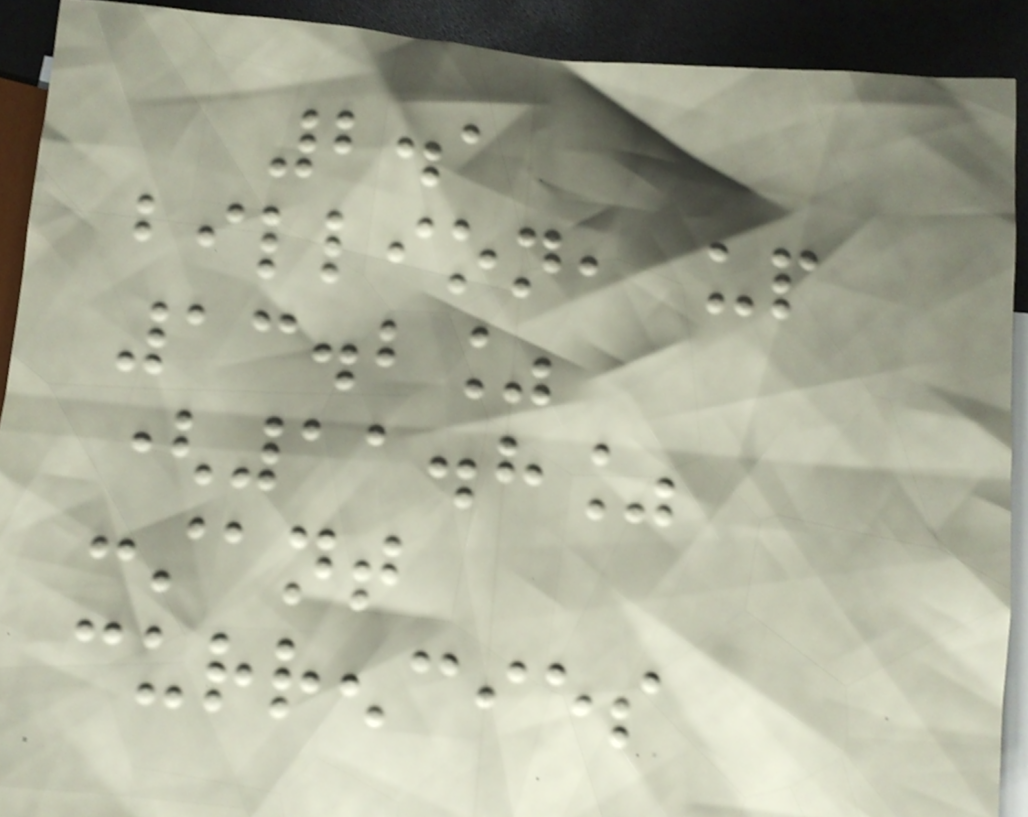2.1
billion, up
13.2%
(11.8%
constant
currencies
